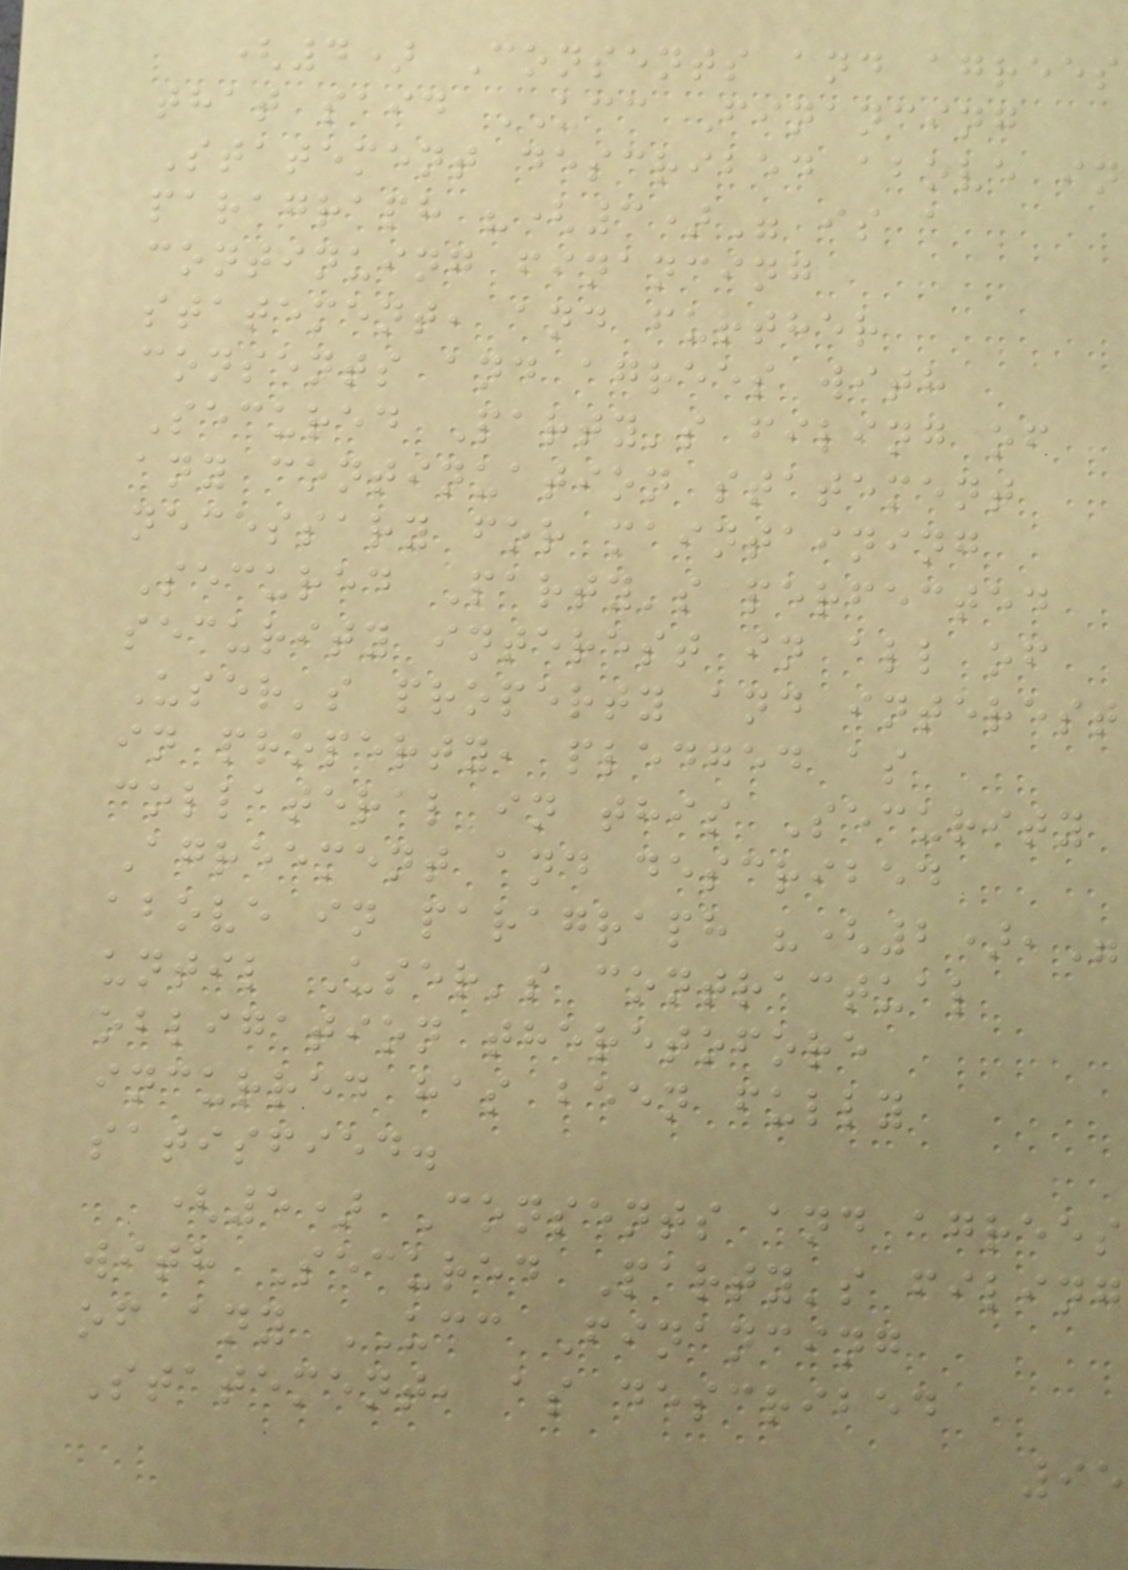(4) Consents and agrees
that said UCC Financing
Statement described above in
paragraph "(3)" is a
continuing financing
statement, and further
consents and agrees with
Secured Party's filing of
any continuation statement
necessary for maintaining
Secured Party's perfected
security interest in all of
User's property and interest
in property, pledged as
collateral in this Security
Agreement and described
above in paragraph "(2),"
until User's contractual
obligation theretofore
incurred has been fully
satisfied.
(5) Consents and agrees
with Secured Party's filing
of any UCC Financing
Statement, as described
95
